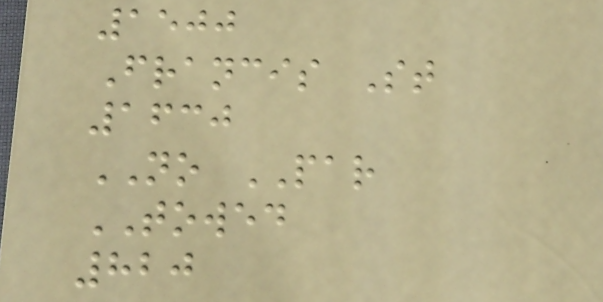1500
Francis St
1630
NO PAR
TOWED
820
